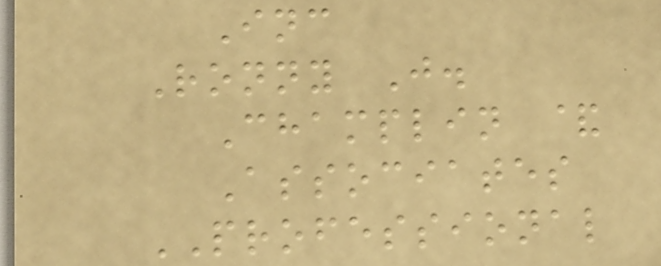Inc
Ronny J.
Champlin &
Associates
PROFESSIONAL
